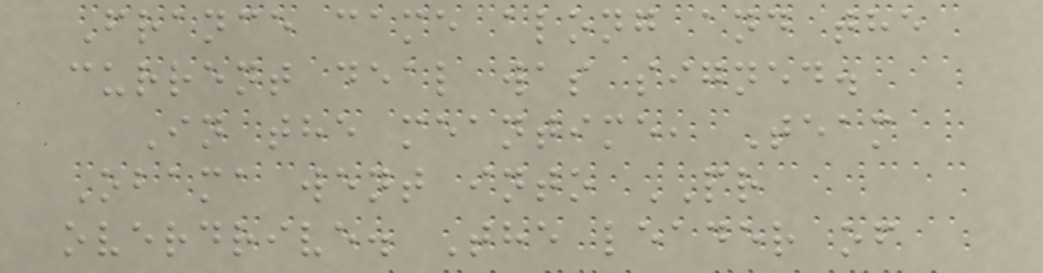France came along and the
current deal was signed.
In the meantime, Team
Obama went into PR
overdrive. The leader of
